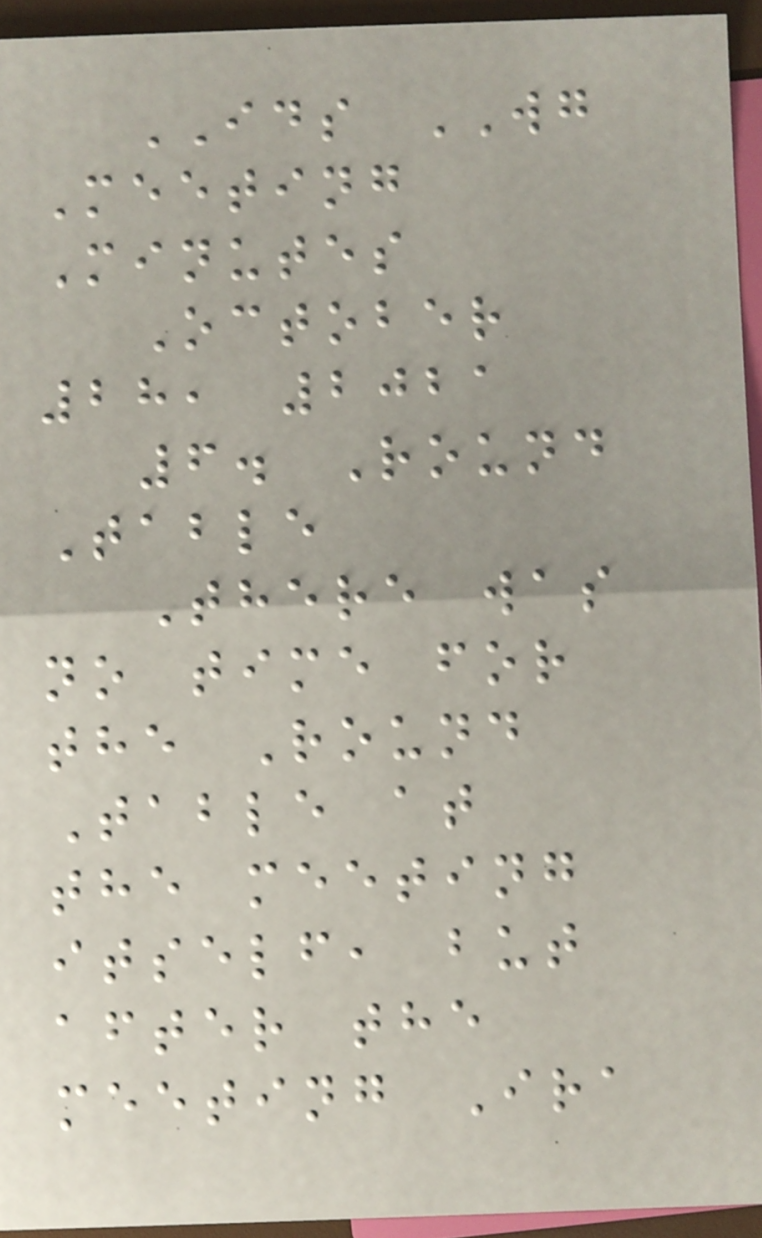IDS WG
Meeting
Minutes
October
28, 2021
6. Round
Table
There was
no time for
the Round
Table at
the meeting
itself, but
after the
meeting Ira
